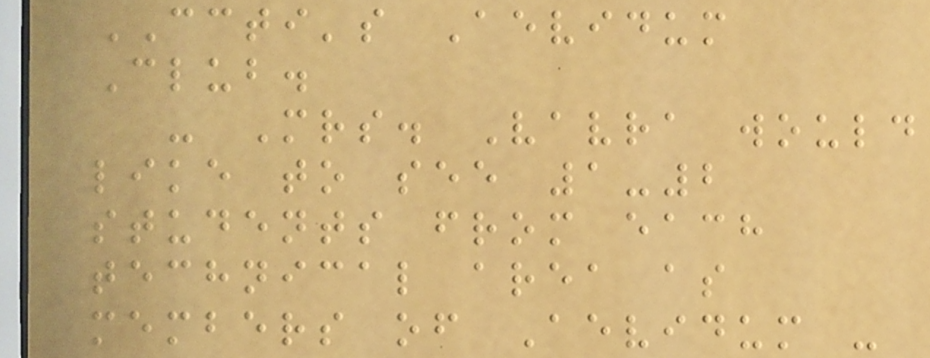CCTI's Aevidum
Club.
- Mrs. Vavra would
like to see 1-2
students from each
technical area as
members of Aevidum -
